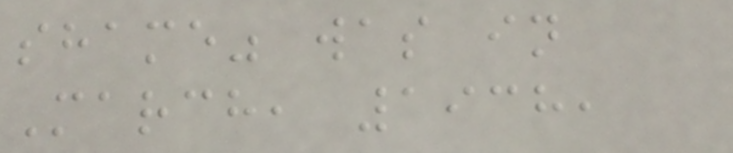shame" was in
March, 1938,
